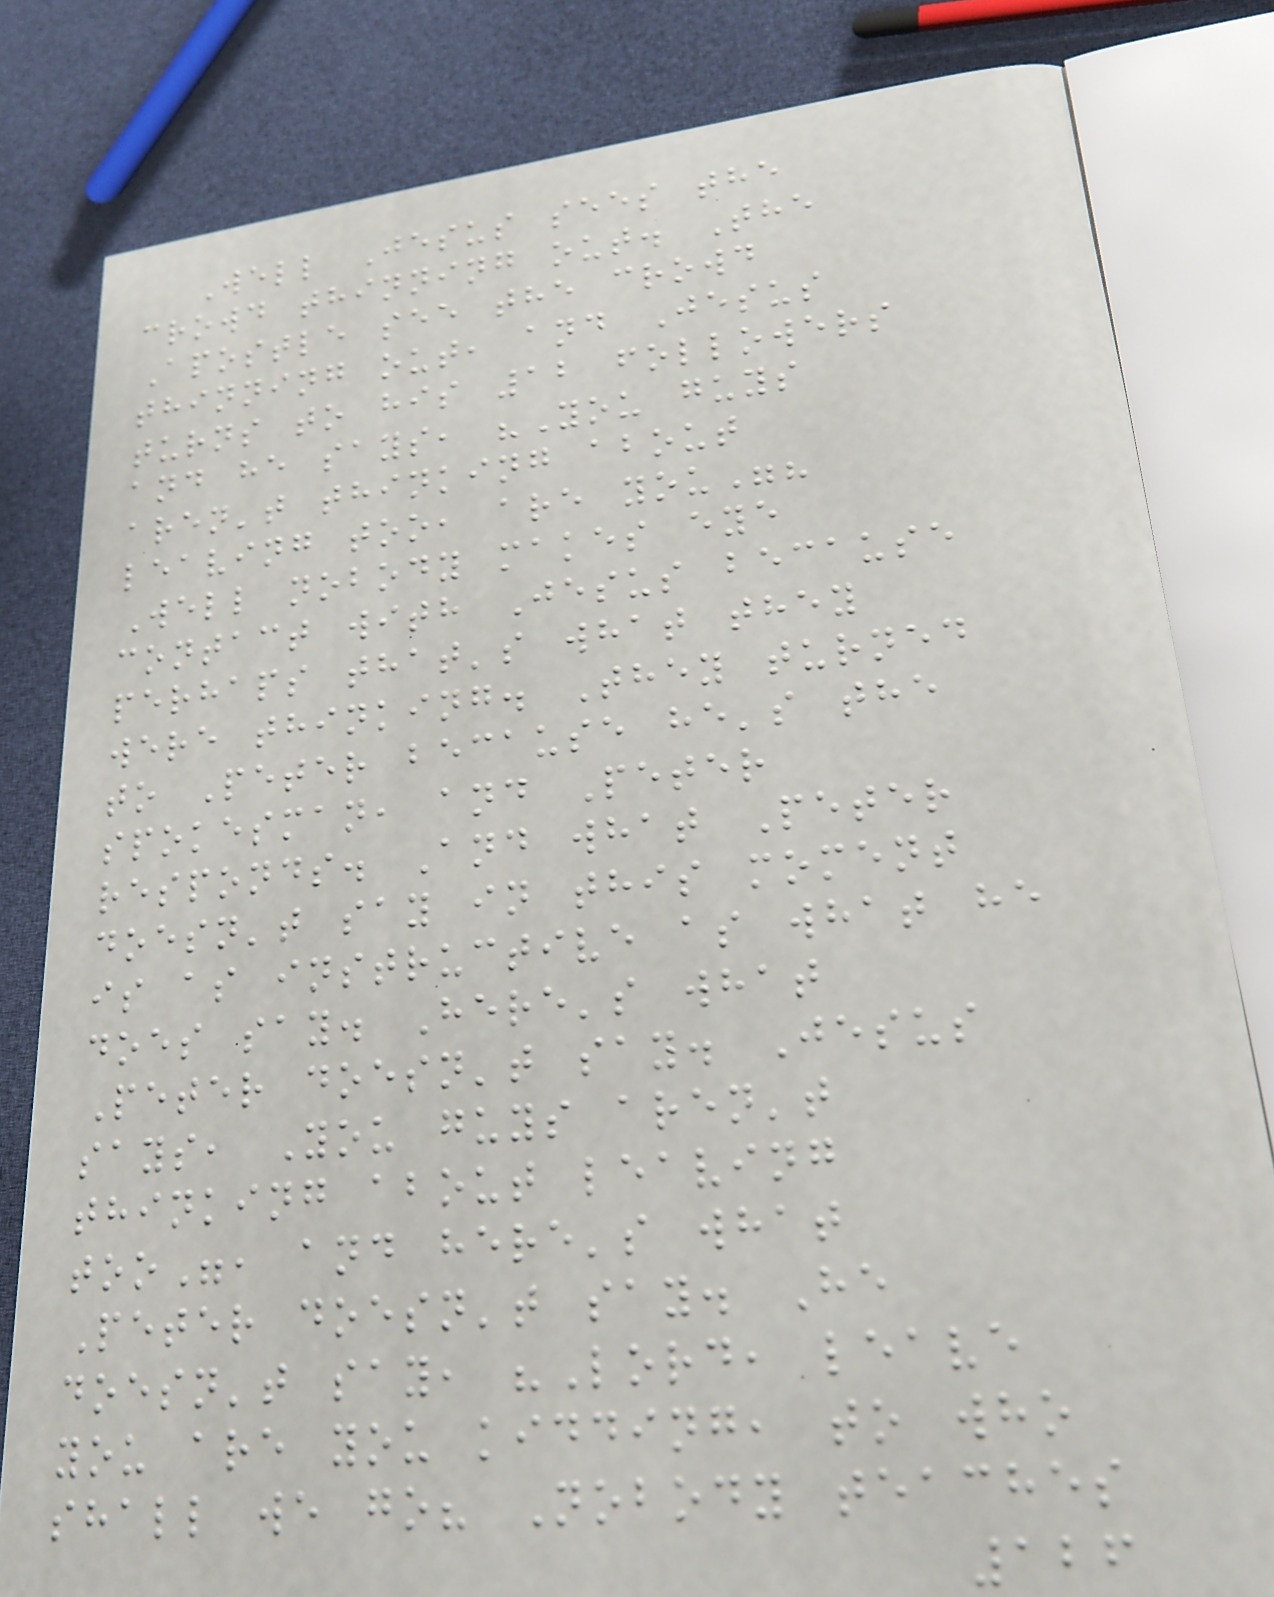Well Jesus sees the
crowd thinning out. The
Apostle see the crowd
thinning out, and Jesus
turns to his 12 followers
and he says, "You guys
aren't thinking about
leaving too, are you"?
Well nobody makes eye
contact with Jesus because
perhaps that's what they
were thinking. They turned
to Peter because he's the
spokesman, and Peter
responds. And what Peter
doesn't say in this moment
is as instructive as what he
does say. Here's what
Peter doesn't say. Jesus
says, You guys aren't
thinking about leaving
too", and here's what
Peter doesn't say. He
doesn't say, "Lord, leave
you are you kidding, to who
shall we go? Nobody teaches
126
